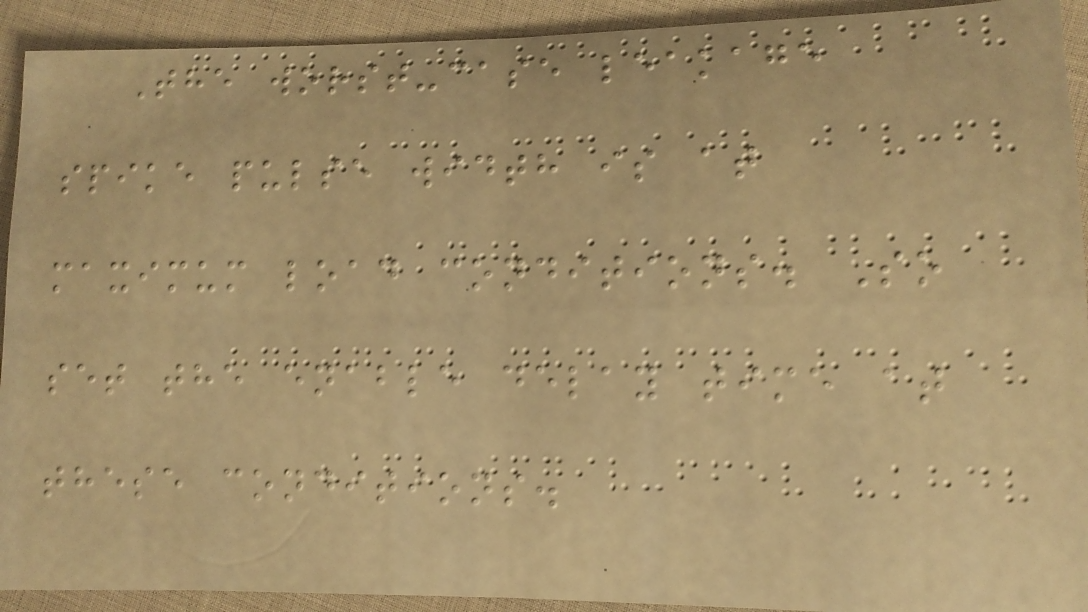The worst-case leakage
spike pulse width is at
maximum load conditions. So
set the enable delay time at
these conditions.
